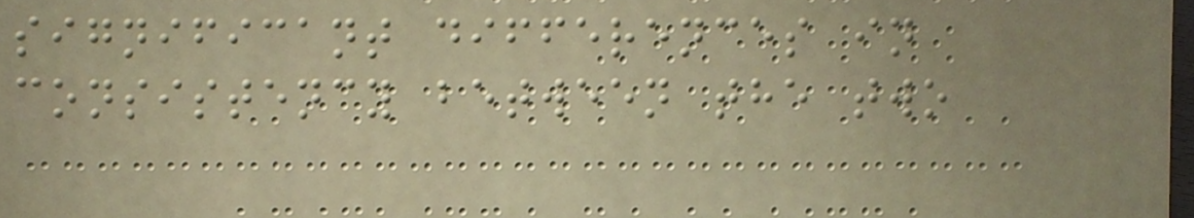significant differences in
consistency between the two
